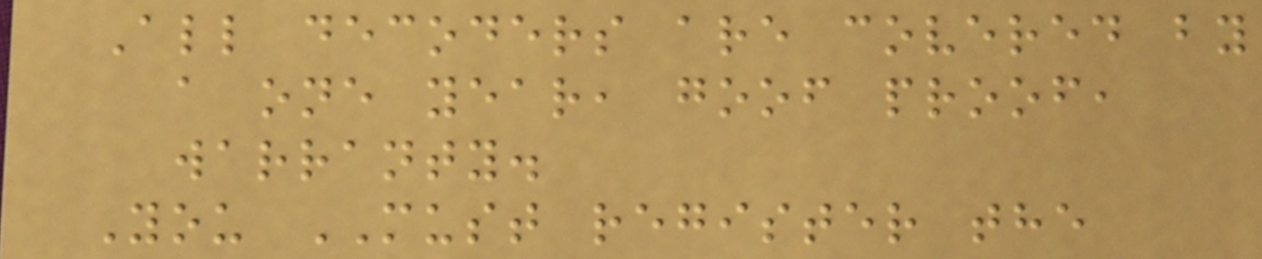All decoders are covered by
a one year, goof proof,
warranty.
You MUST register the
